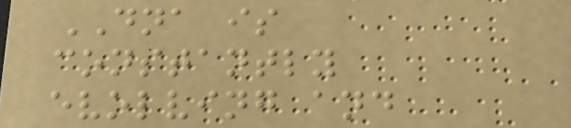DNA is
constantly
evolving and
